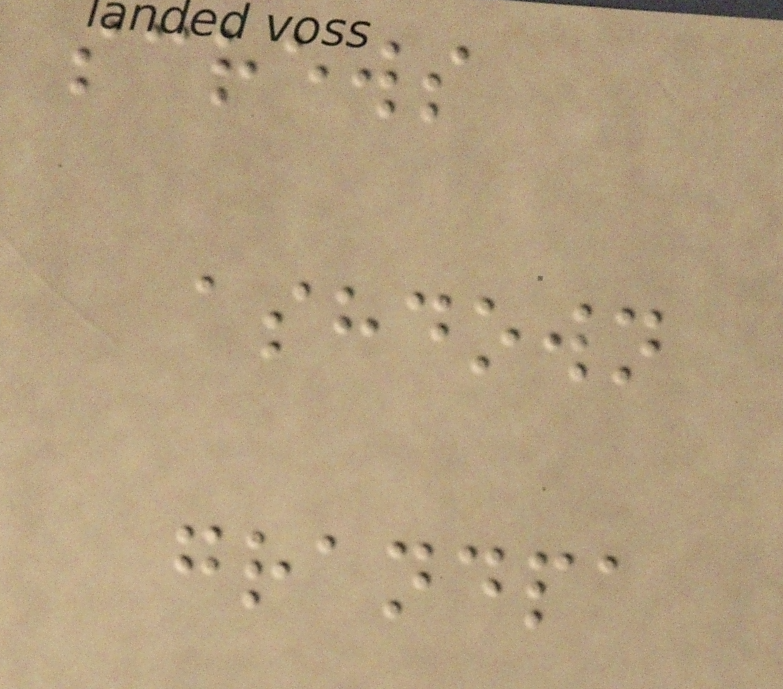screws
ashdown
grandpa
